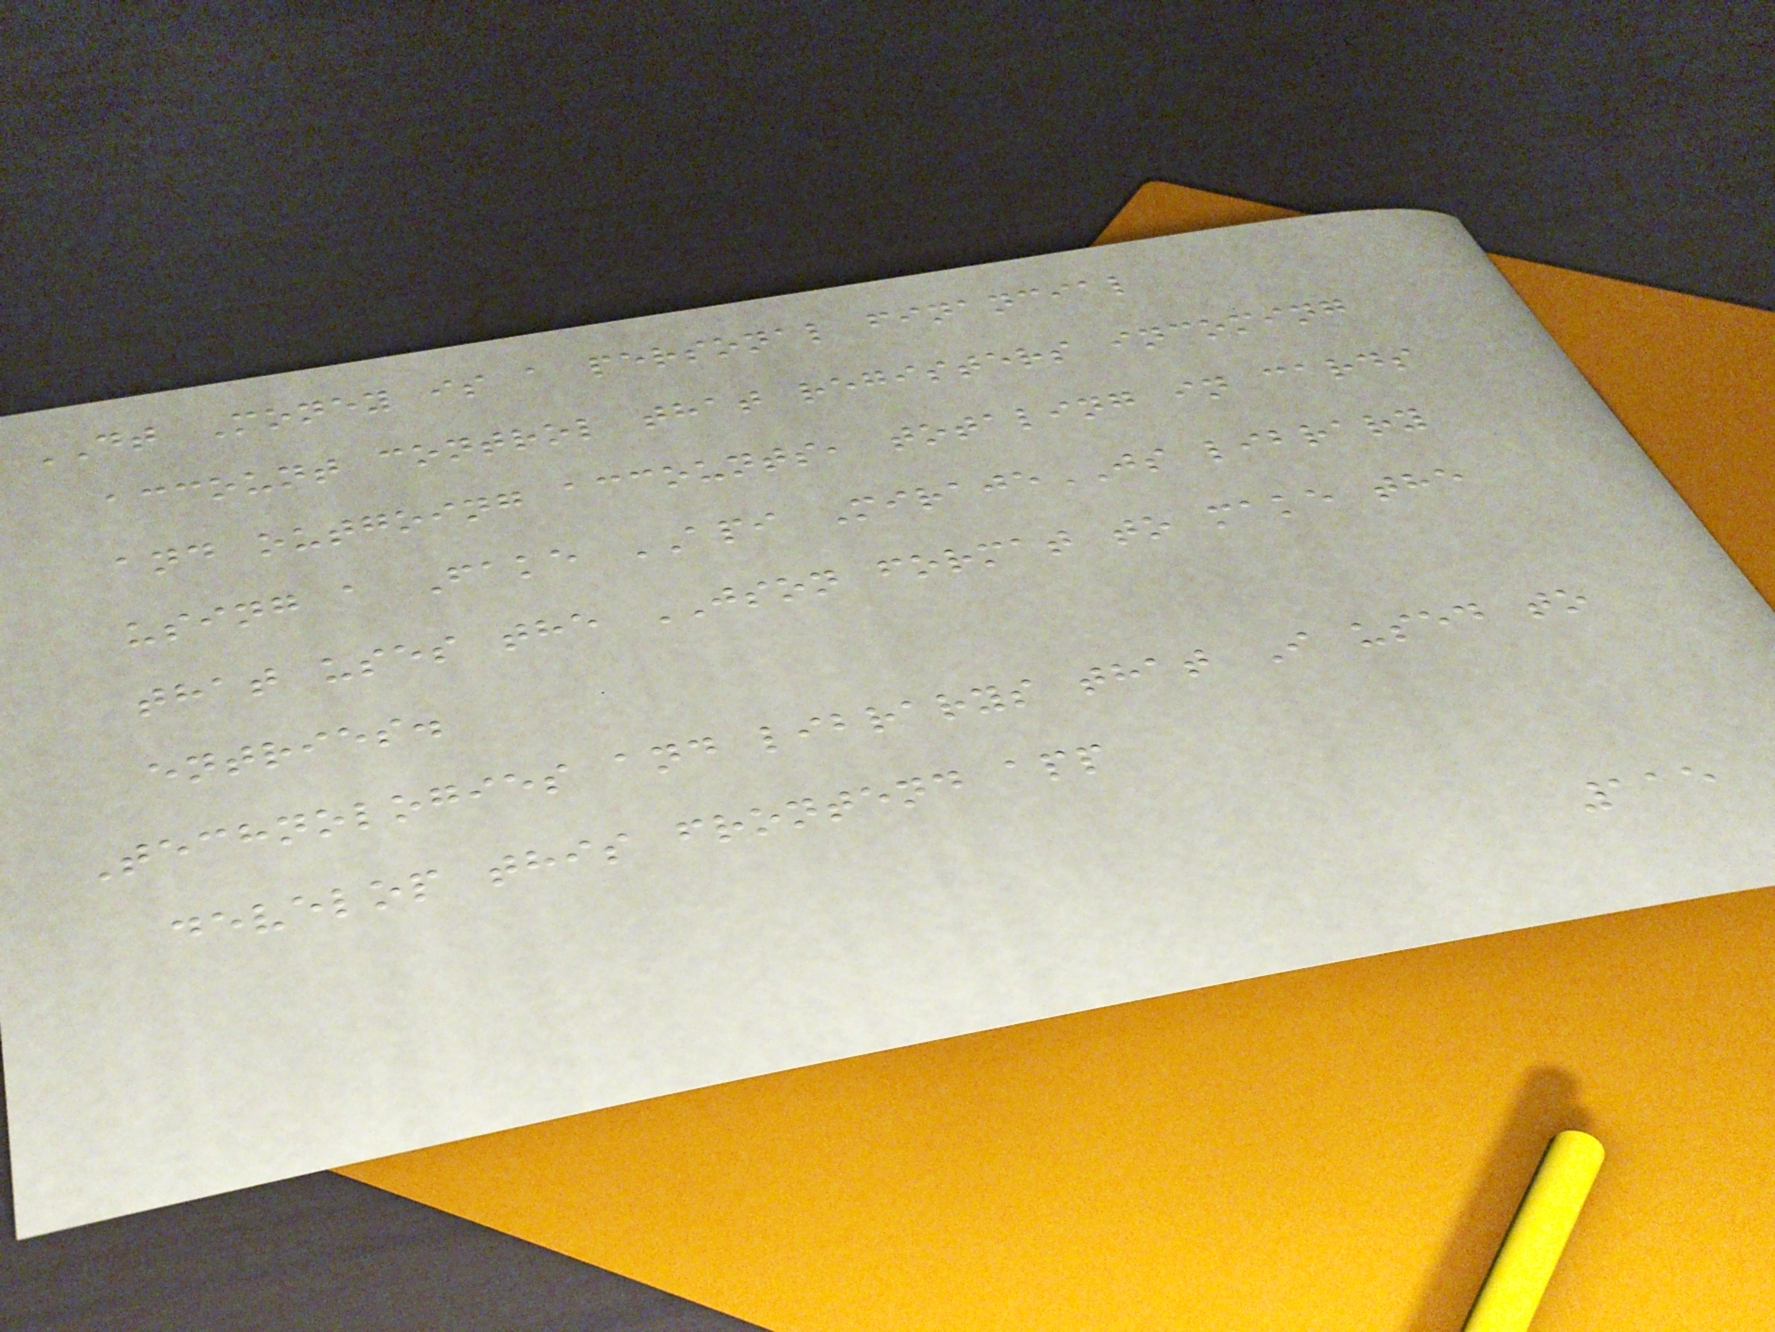DT Money is a personal financial
account control that registers incoming
and outgoing accounts, totaling in cards
using a Fake API MirajeJS library
that uses the JSON format to make the
entries.
Technologies and librarys that I used to
develop this frontend app
115
